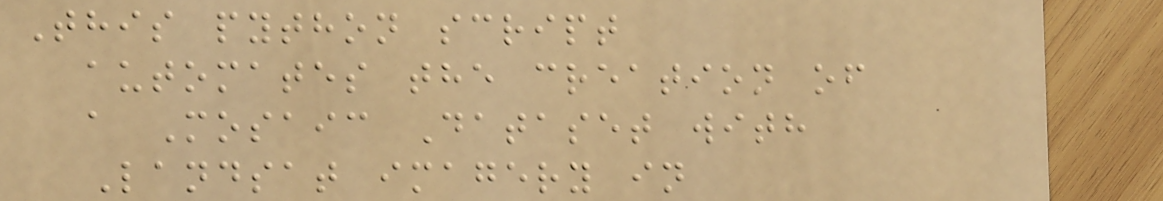This python script
automates the creation of
a Mosaic Dataset with
Landsat imagery in
